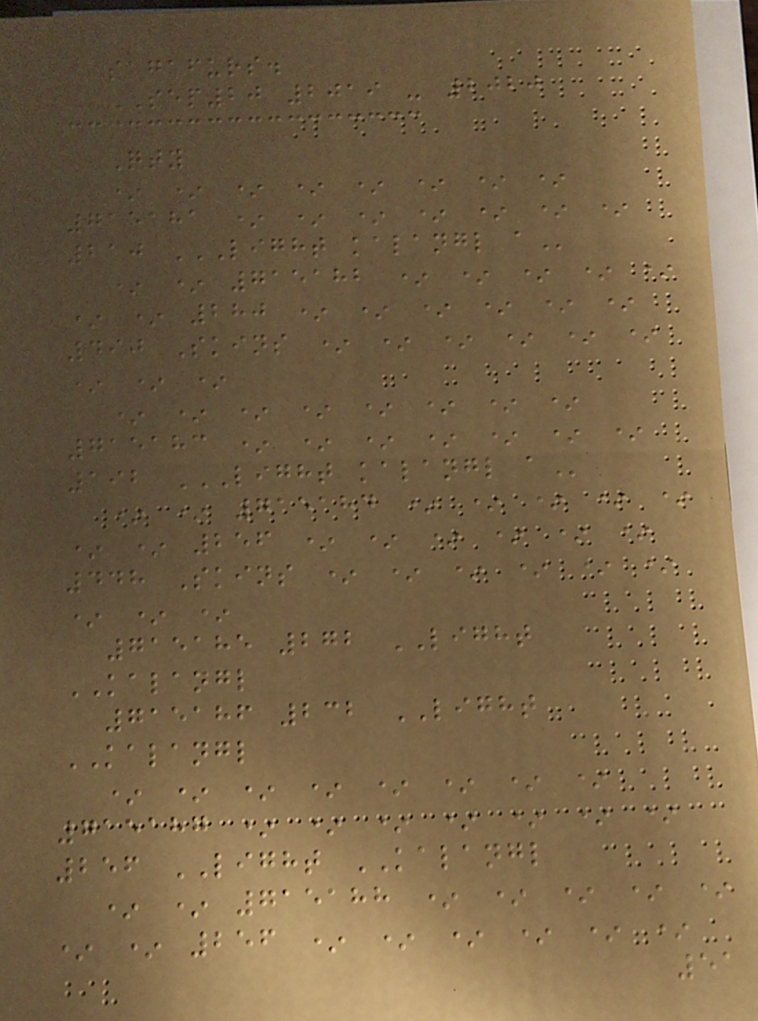sagafurs.
SEP20 2019 - 2020
Qty
* * * * * * * *
715181 * * * * * * *
210 LIGHT KALANGL A
* * 715182 * * * * *
* * 280 * * * * * *
490 Skins * * * * * *
* * *
* * * * * * * *
715183 * * * * * * *
192 LIGHT KALANGL A
* * 715184 * * * * *
* * 256 * * * * * *
448 Skins * * * * * *
* * *
715185 272 LIGHT
KALANGL
715186 232 LIGHT
KALANGL
* * * * * * * *
715187 * * * * * * *
256 LIGHT KALANGL
* * 715188 * * * * *
* * 256 * * * * * *
51
